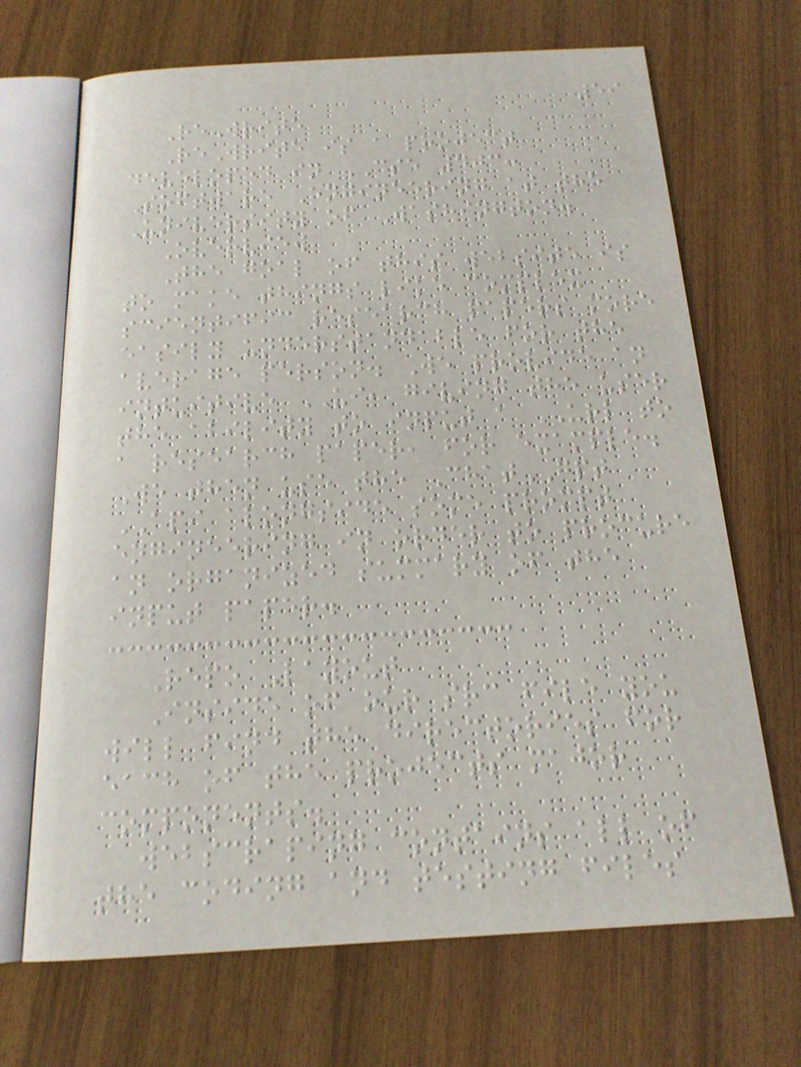59
ReWrite
ReWrite is a project
developed in CSE 403:
Software Engineering at the
University of Washington.
Overview
The goal of this website is
to make things like complex
scientific research papers more
easily understandable for the
average person. We provide an
intuitive UI, giving the user
the ability to input a URL to
a research paper, for example.
We then use the ChatGPT
API alongside some prompt
engineering in order to procure
an organized summary of the
input paper.
Repo Layout
Inside of our src file you
will find the directories for
each of the projects major
components.
webscraping contains all of
the coding and testing files
